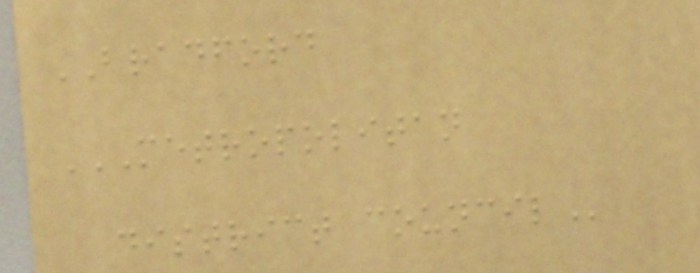BRADFORD
METROPOLITAN
DISTRICT COUNCIL
